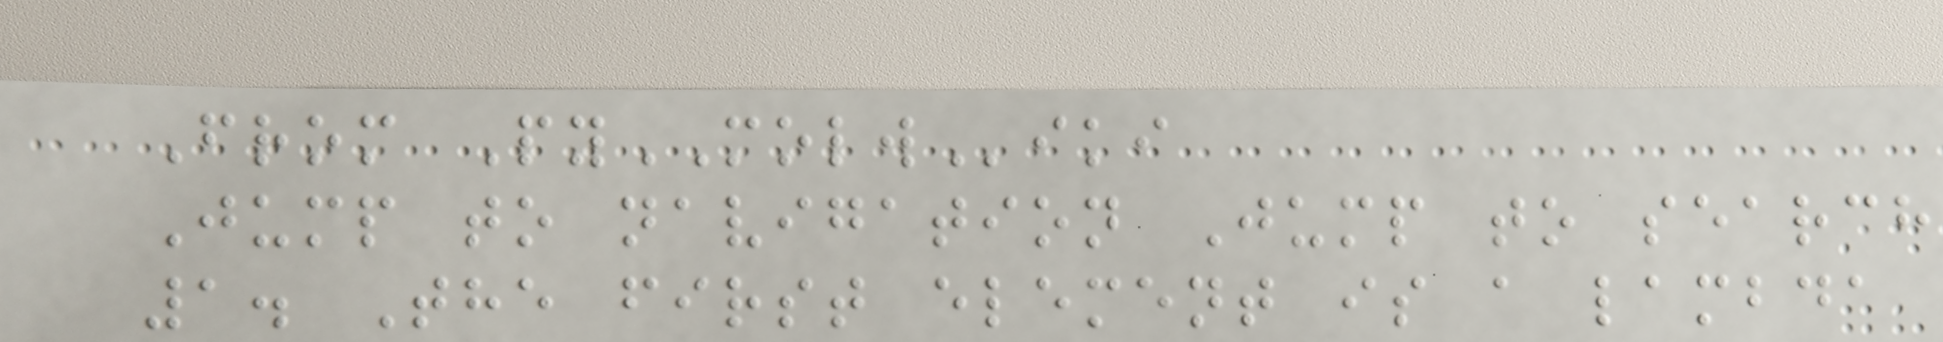From PyMOLWiki
Jump to navigation Jump to search
1. The first element is a lambda
